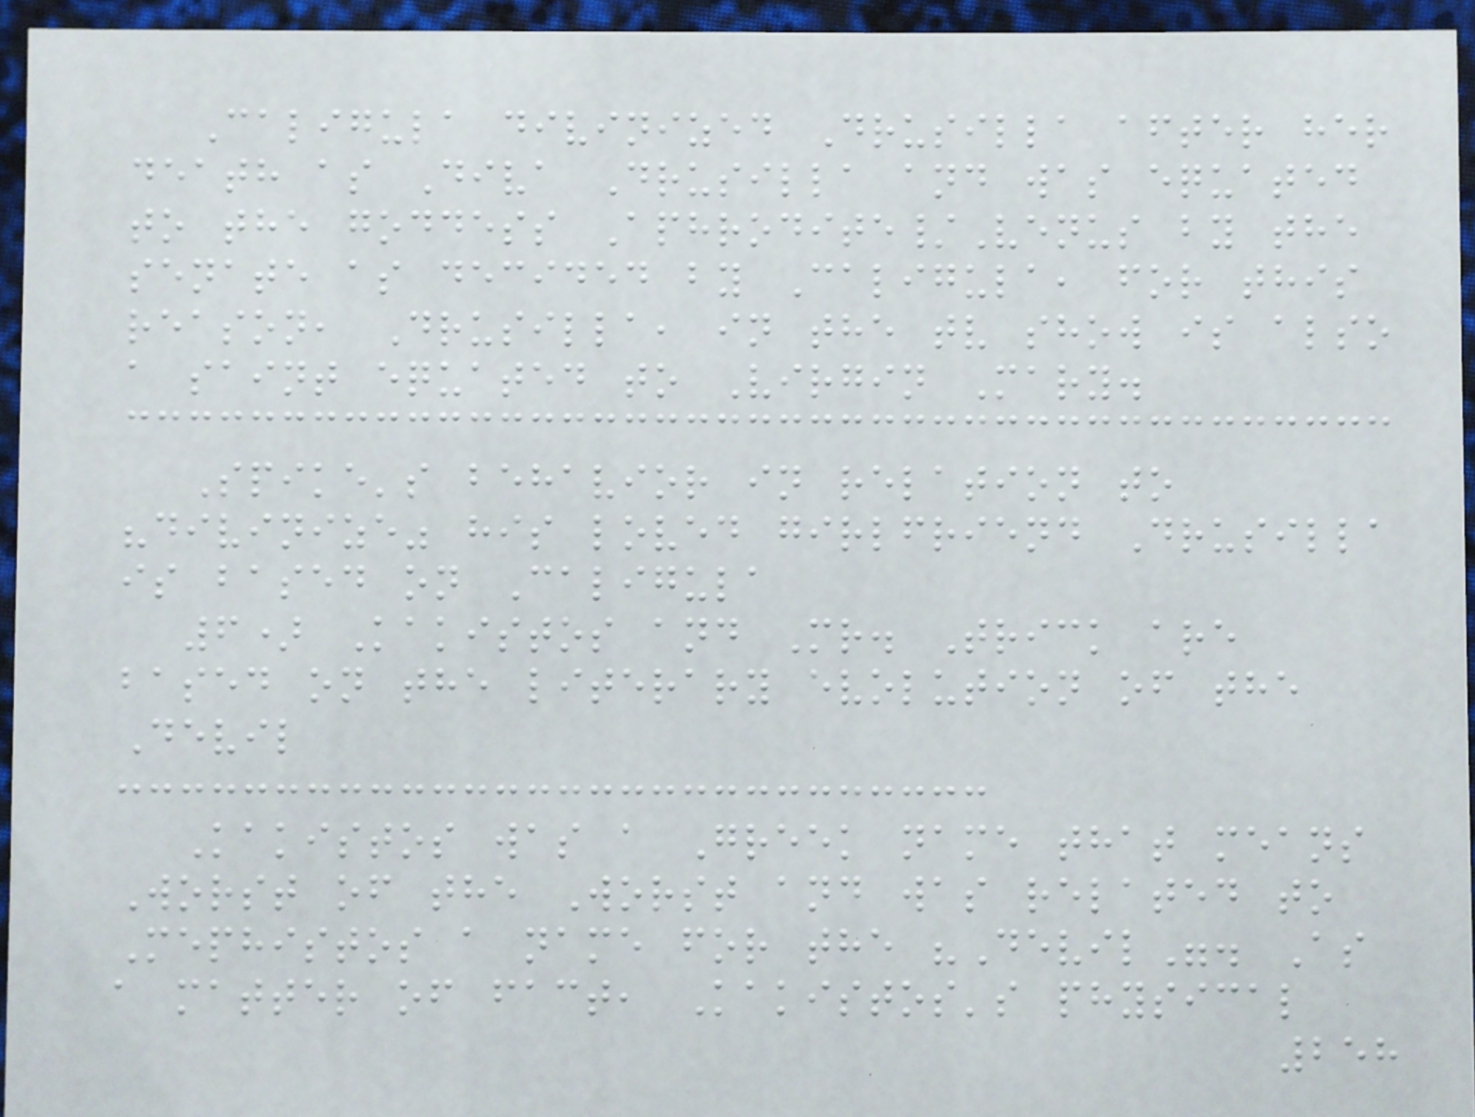Caligula divinized Drusilla after her
death as Diva Drusilla and was equated
to the goddess Aphrodite/Venus by the
senate as decided by Caligula, for this
reason, Drusilla, in the tv show is also
a saint equated to Virgin Mary.
Spike's behavior in relation to
"divinize" his loved girlfriend Drusilla
is based on Caligula
6) Kakistos and Mr. Trick are
based on the literary evolution of the
Devil
Kakistos was a Greek name that means
Worst of the Worst and was related to
Mephistos a name for the "Devil". As
a matter of fact, Kakistos's physical
258
